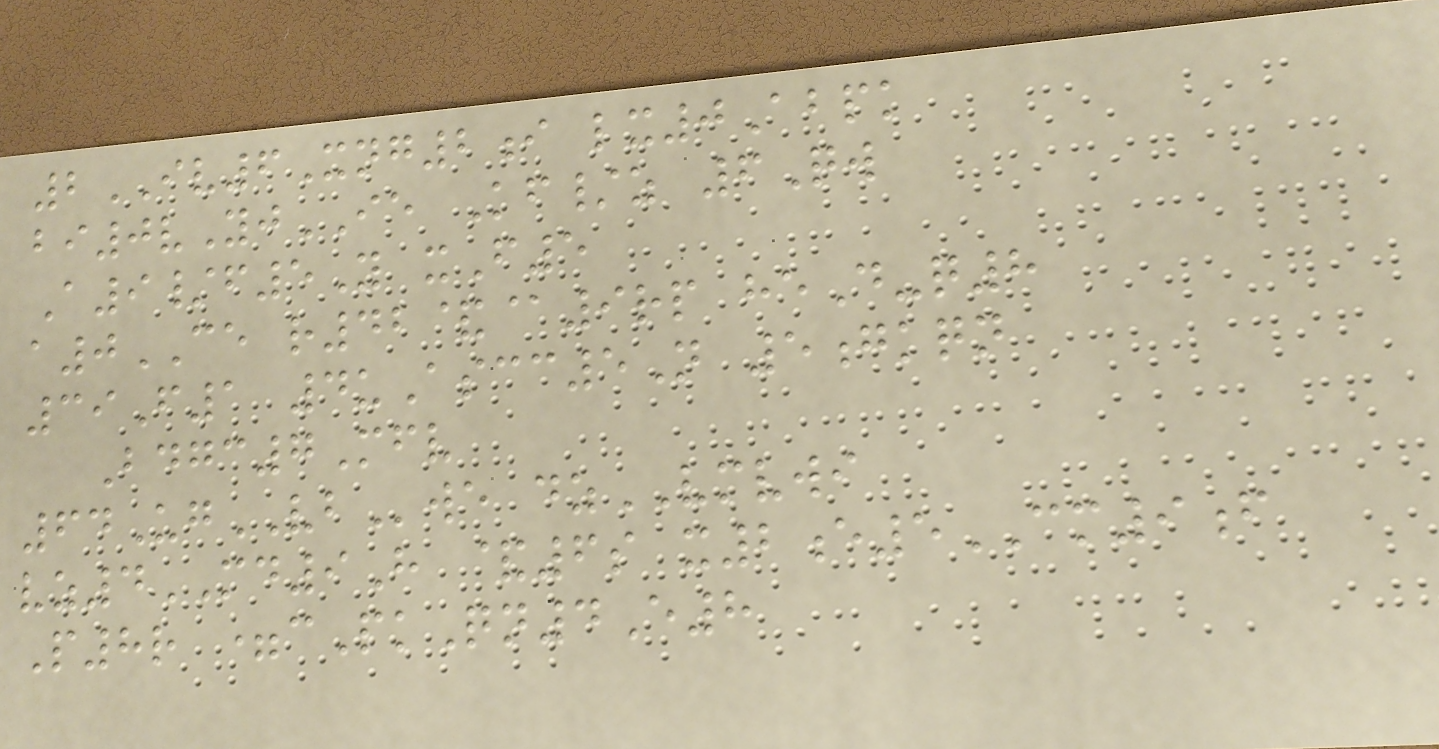2IV6Xng2i lx0Abpk
bi0vYjIE Kf/z 6Qw
A9/f5Y xF5
a0CE r42&@9rp heD-q8
39F1 4uAscc5N 5gkqn
Bdgc7Mfv
64UgVBwe dzVMVWI
vz4MD9H &6s x2e5CM9f
P8r =cPkQn4E8
